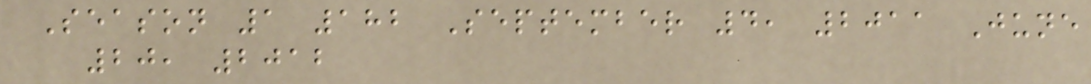Season 1 182 September 4, 2011 June
20, 2012
